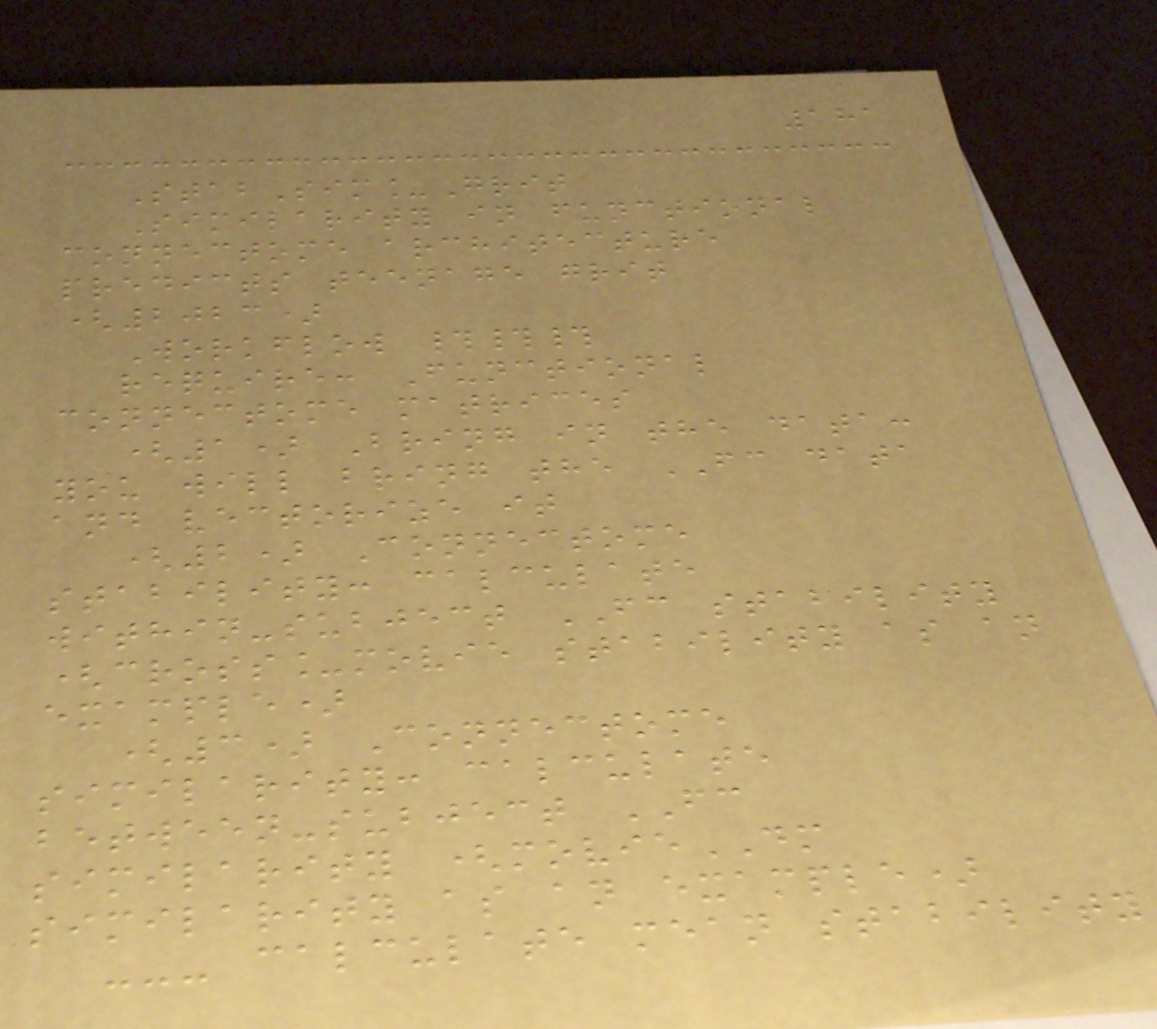181
StabSim_Grit
Similarity in functional
connectome architecture
predicts teenage grit
(2023)
Workflow ###
require: Functional
connectome matrices
(1) Bring in the data:
you will bring the FC data
and vectorize it
(2) Connectome
stability: calculate
within-subject FC stability
(cross_movie stability as an
example)
(3) Connectome
similarity: calculate
between-subject FC
similarity (movieDM
similarity as an example)
--- calculate mean stability
